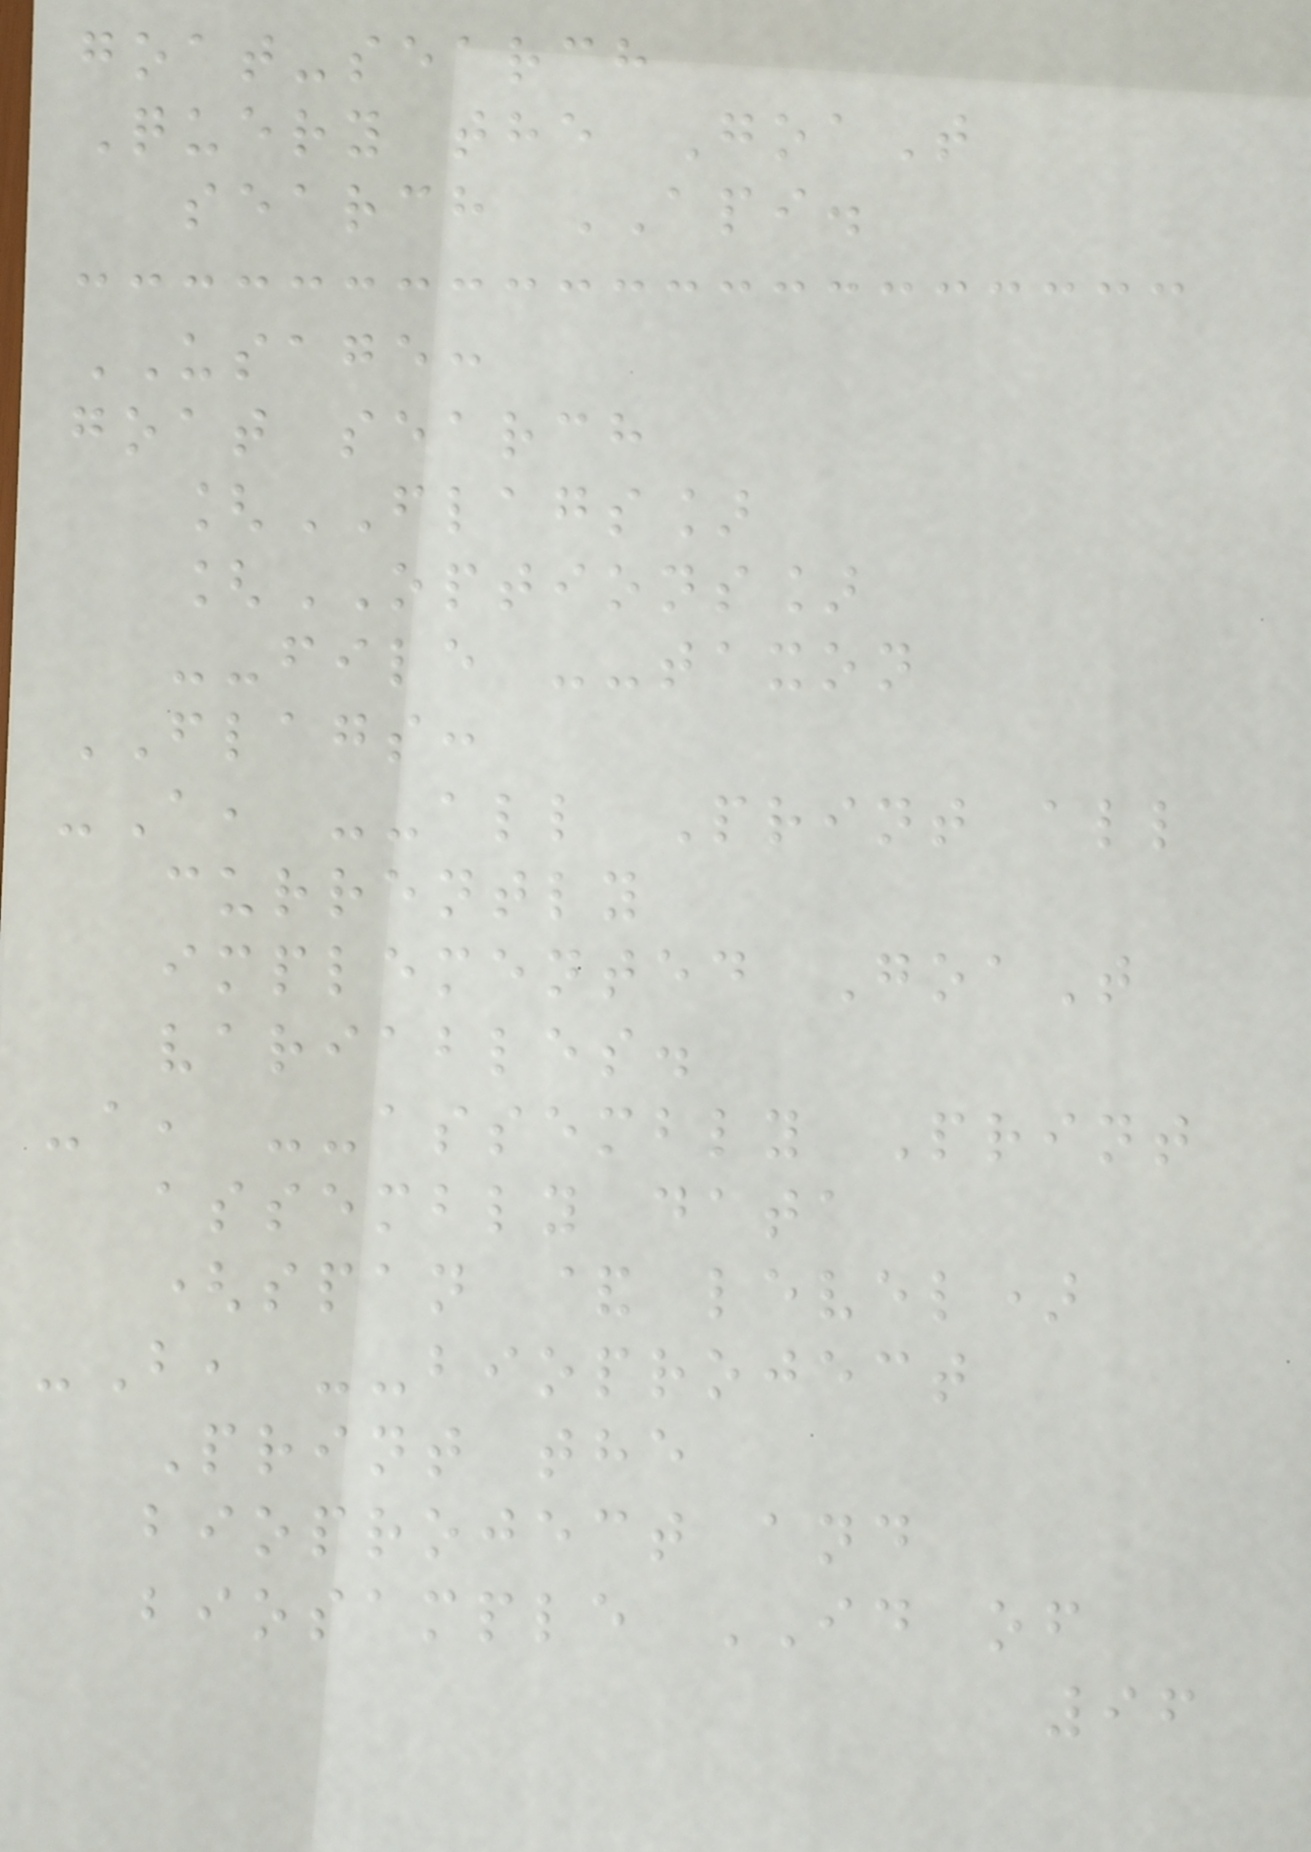goat-search
Query the GoaT
search API.
USAGE:
goat search
[FLAGS]
[OPTIONS]
--file --taxon
FLAGS:
-A, --all Print all
currently
implemented GoaT
variables.
-a, --assembly Print
assembly data
(span & level)
-B, --bioproject
Print the
bioproject and
biosample ID of
96
